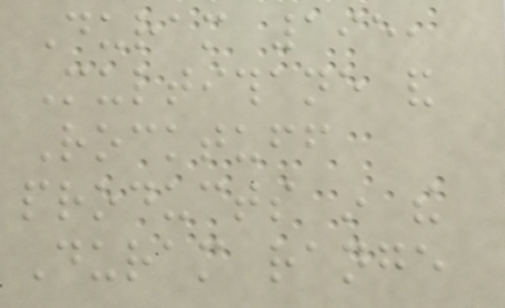Duram 195,
Multithane and
Rocktuff
products in the
Duram range
